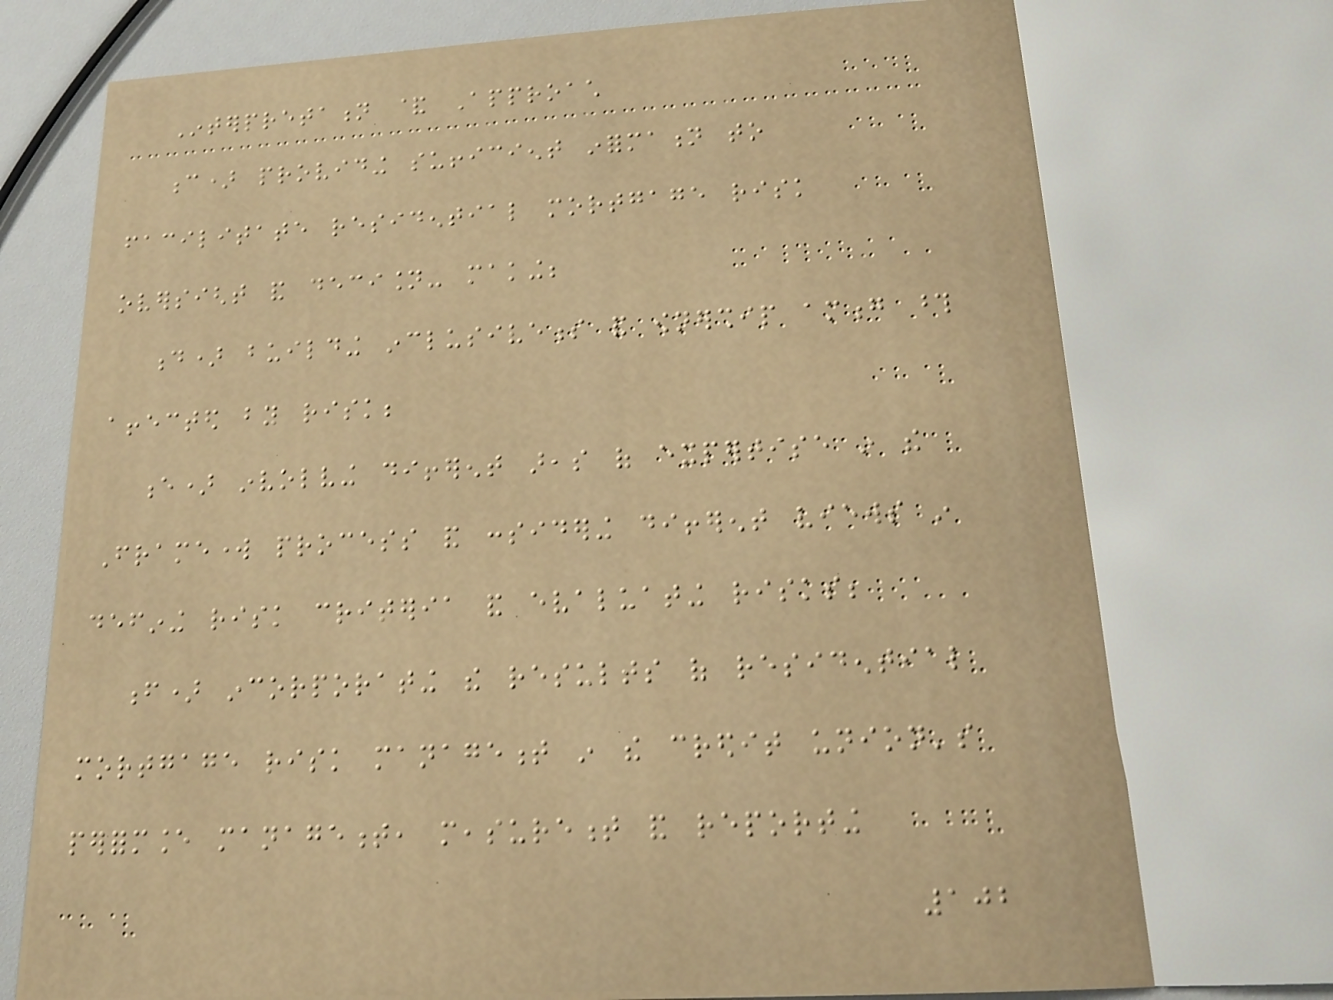Interpretation & Approach
c) providing sufficient information to
facilitate residential mortgage risk
oversight and decision- making;
d) building inclusiveness and ownership among those
affected by risk;
e) involving different areas of expertise in the
Framework process and considering different views in
defining risk criteria and evaluating risks;
f) incorporating the results of residential
mortgage risk management in the credit union's
performance management, measurement and reporting
102
